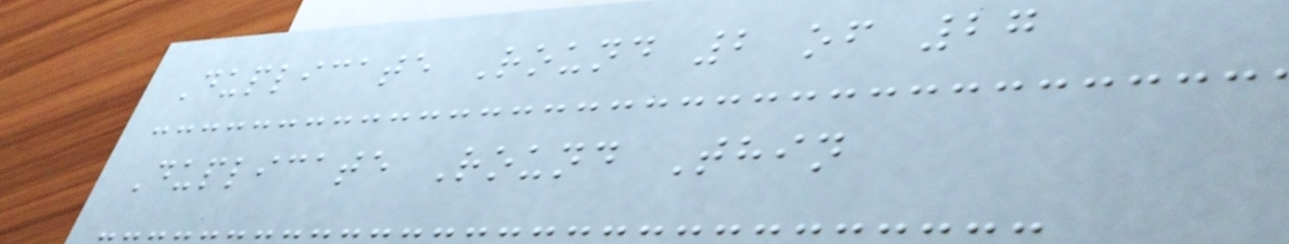Duplicate Round 2 of 27
Duplicate Round Thin
